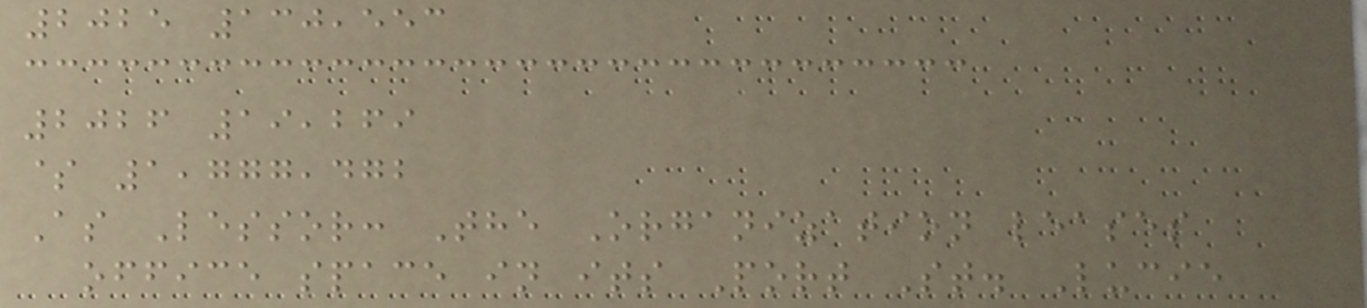2025 130,553
2026 19,269
$ 1,777,472
As Lessor: The Organization leases
office space in its Port St. Lucie
